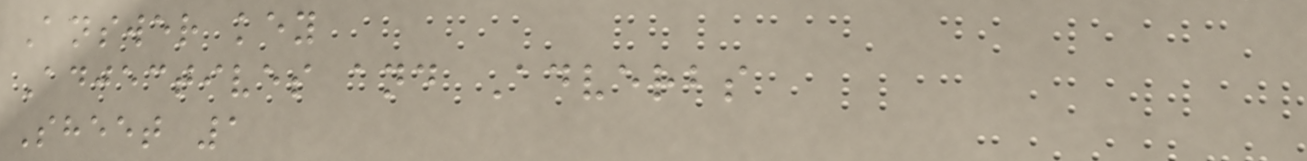Answer key
Adjectives and Adverbs
Sheet 1
